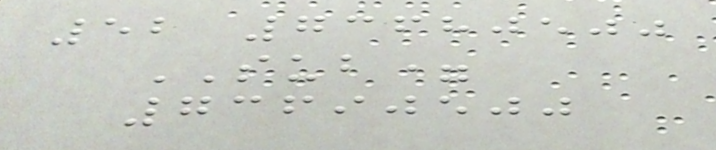52 73680500
SUB=
73690500
